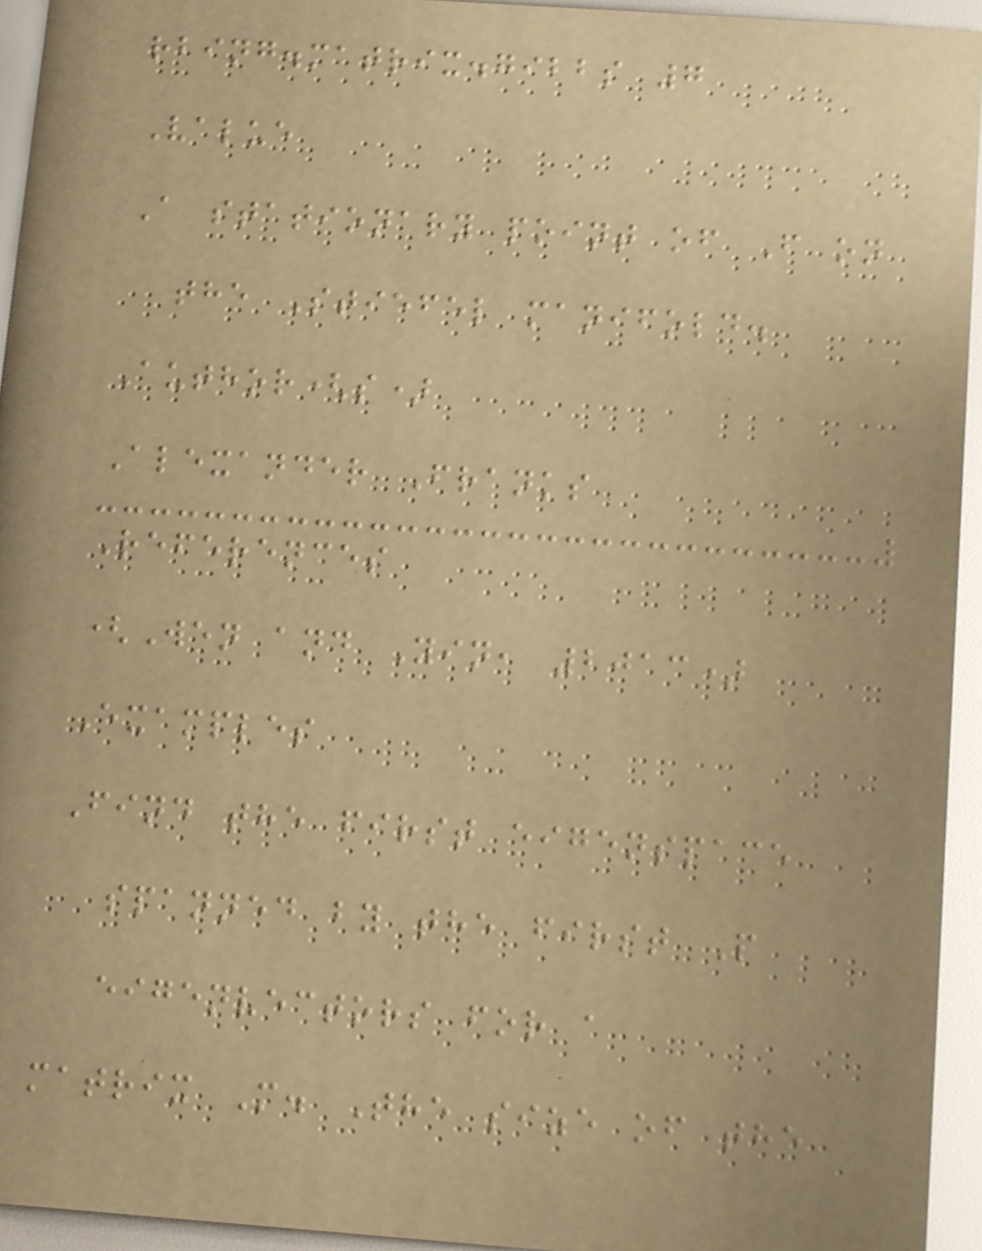rbing.matrix.gibbs 7
Value
A stationary point of F on
the Stiefel manifold.
Author(s)
Alexander Franks
References
(Wen and Yin, 2013)
Examples
Find the first eigenspace
spanned by the first P
eigenvectors for a
matrix M. The size of the
